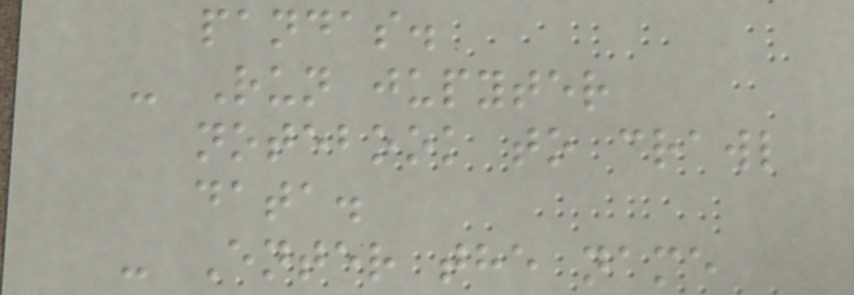pandas.
- Run jupyter
notebook to crawl
data.
- Enter the name
